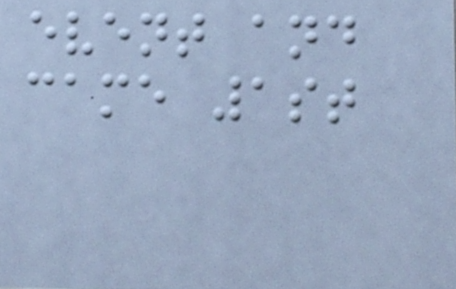event and
came 1st
